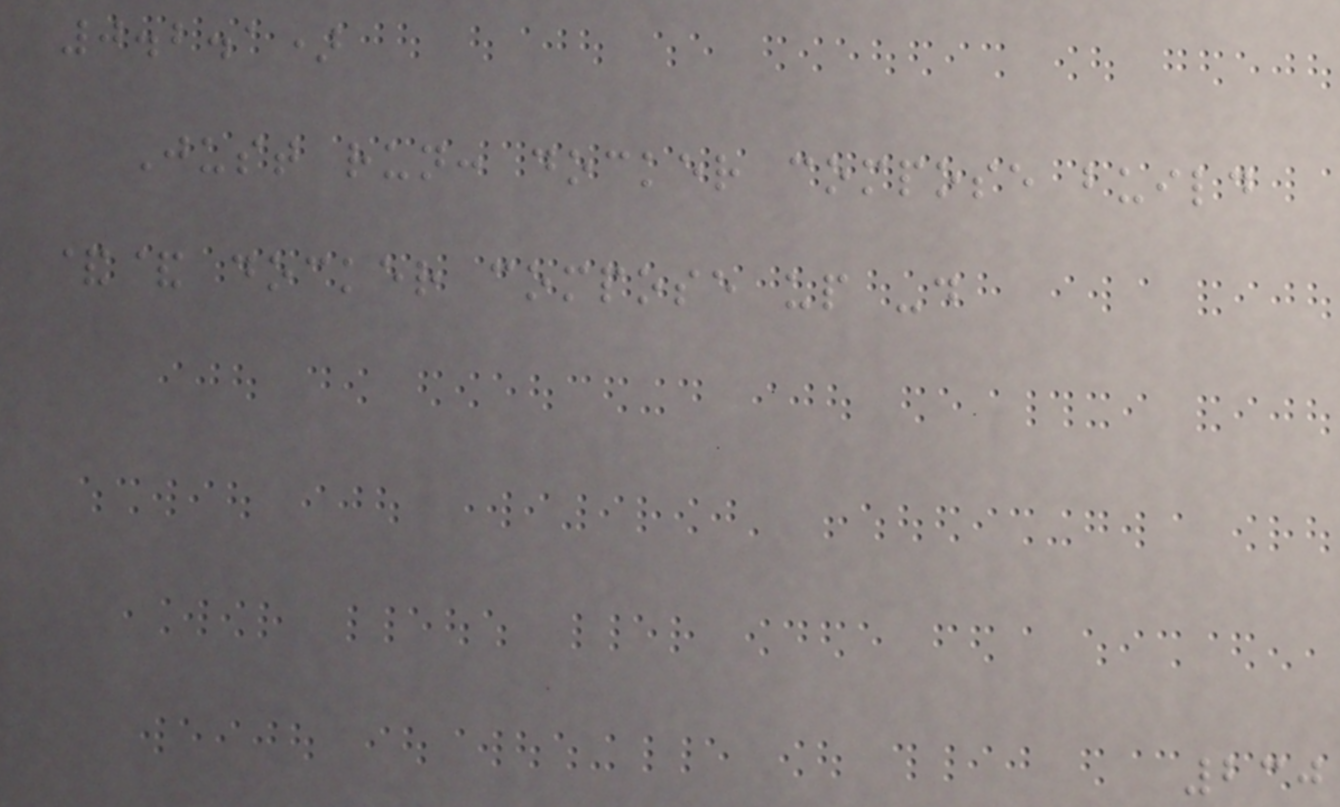0.2.1)
Just run: docker compose build
&& docker compose up -d
230
